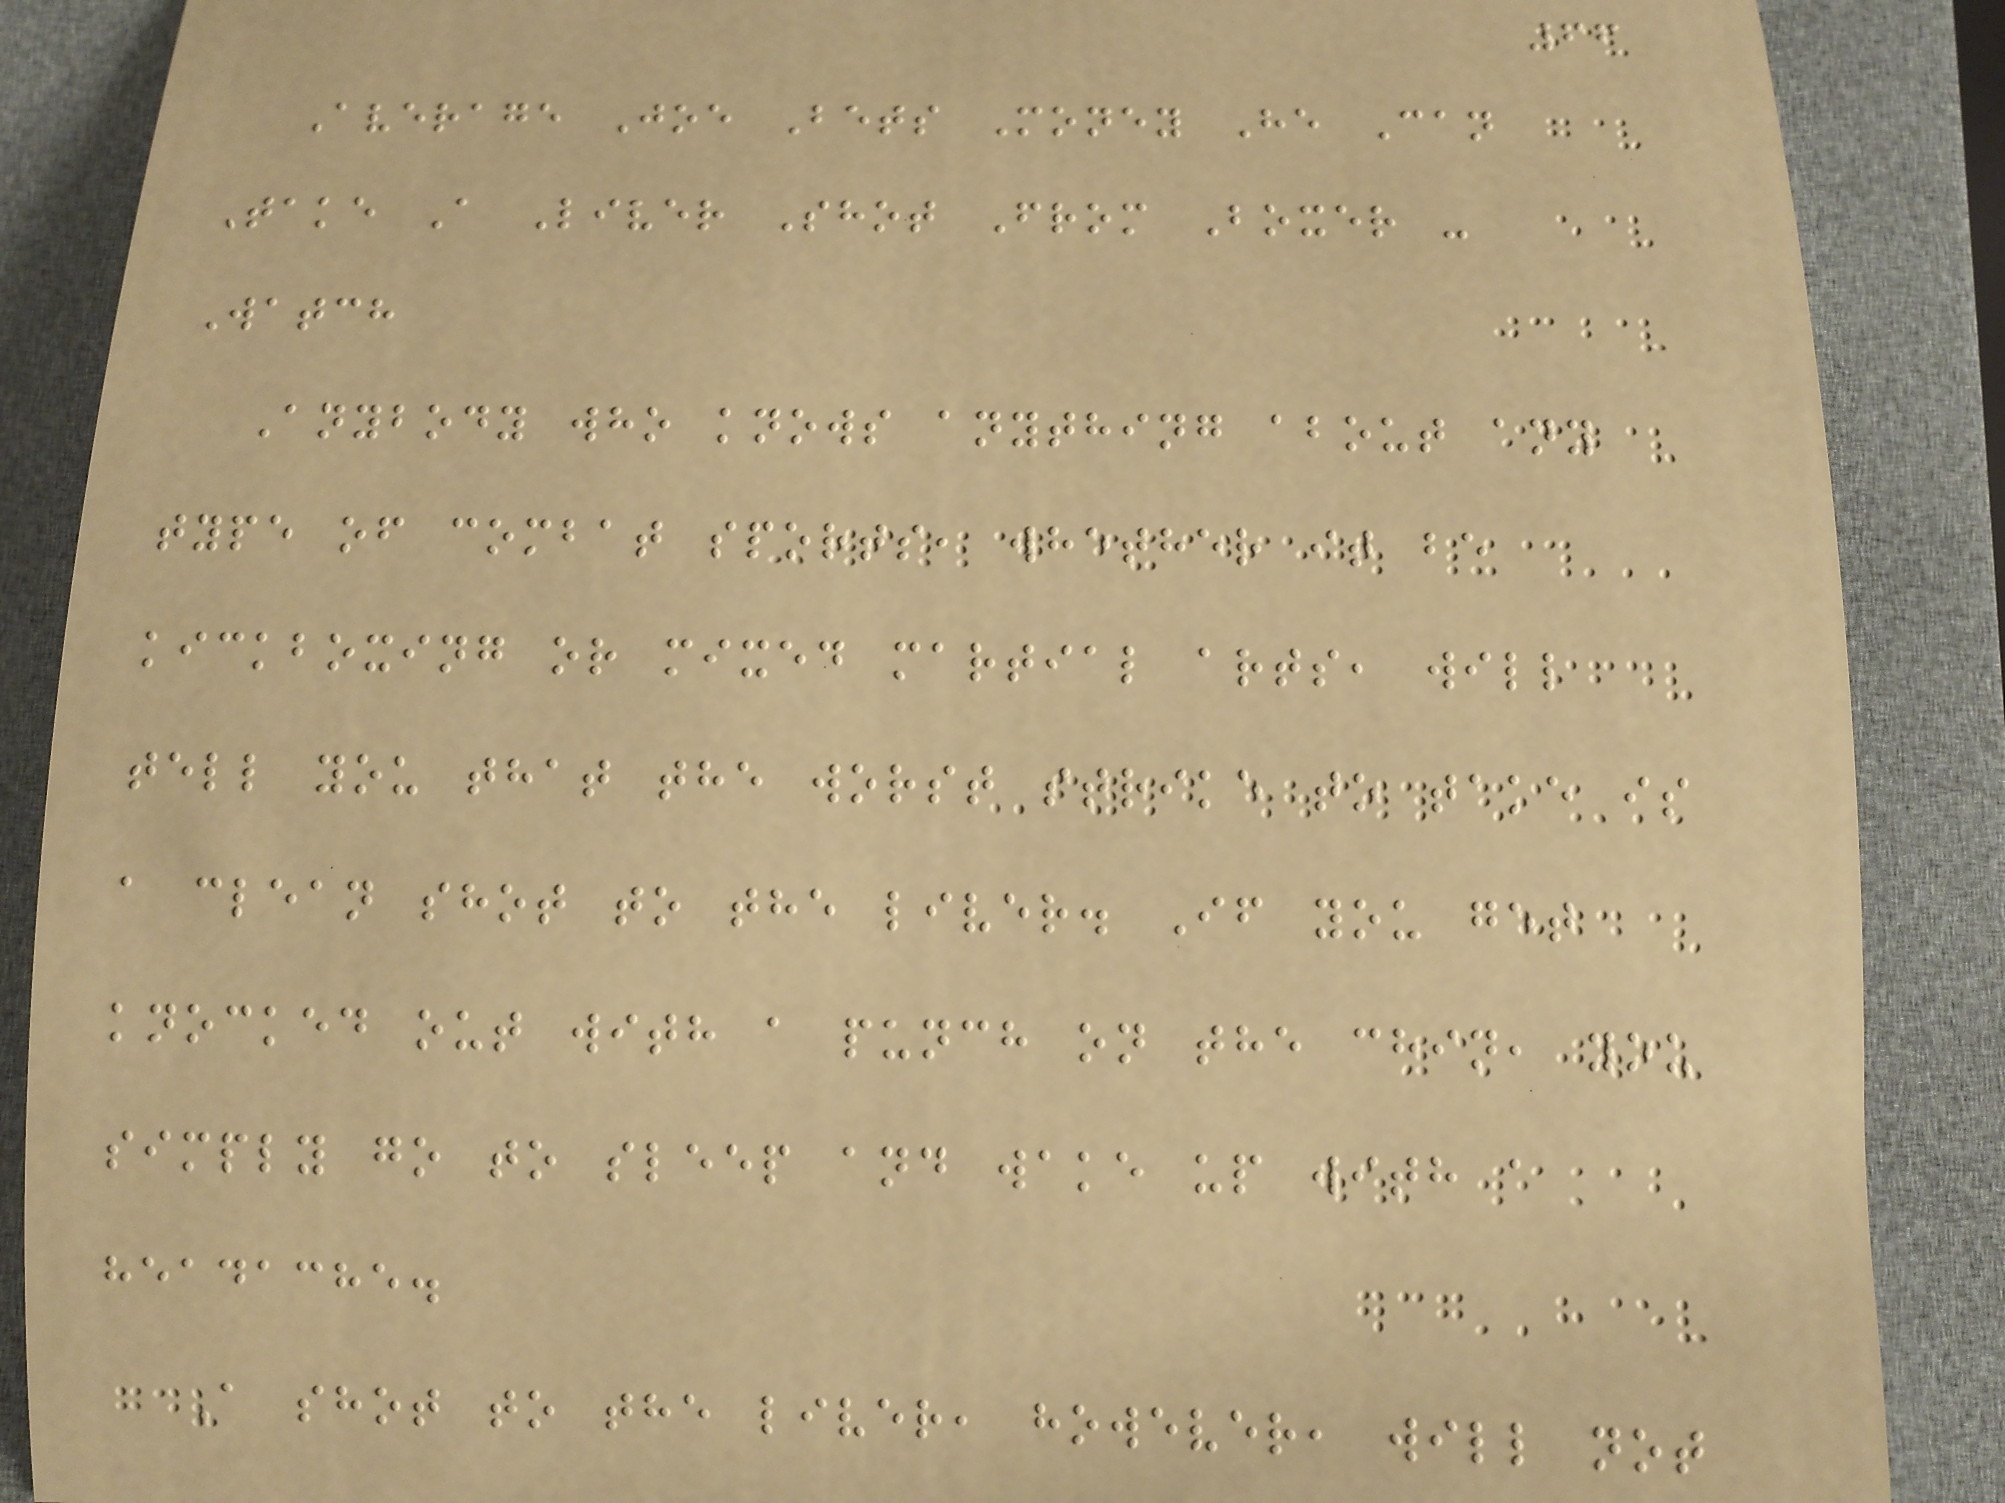66
Average Joe Bets Money He Can
Take A Liver Shot From Boxer -
Watch
Anybody who knows anything about any
type of combat sports, whether it be
kickboxing or mixed martial arts, will
tell you that the worst strike to take is
a clean shot to the liver. If you get
knocked out with a punch on the chin, you
simply go to sleep and wake up with a
headache.
A shot to the liver, however, will not
